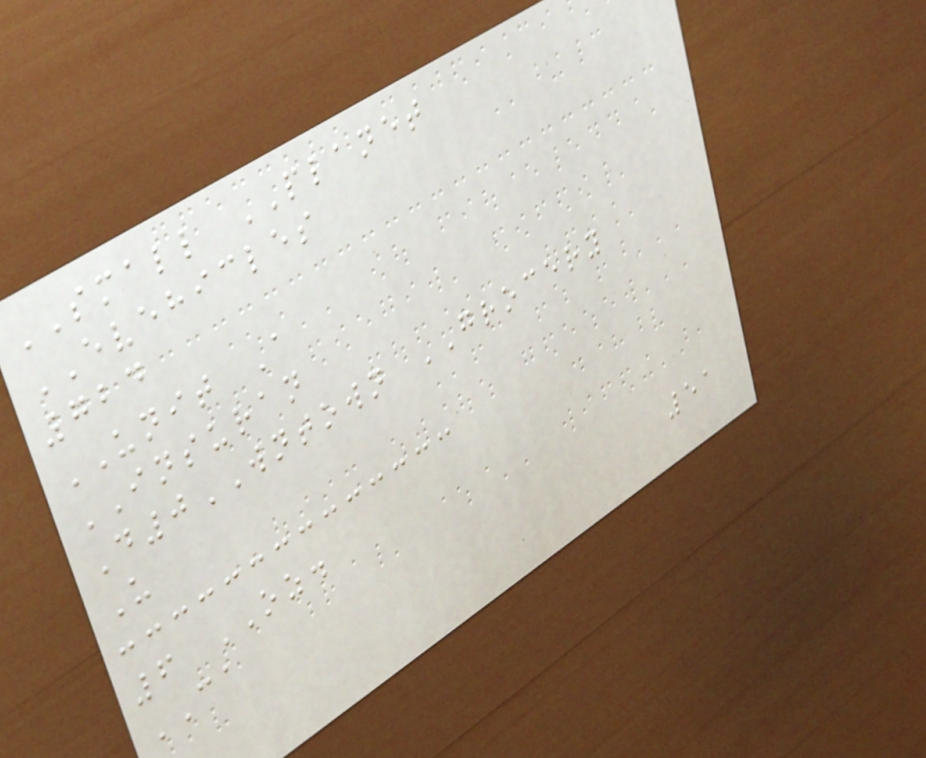SMALL PLANET
EVEHICLES
724
UNIT A
INSURAN
D0WNTOWN GROCERY
U
6 OZ.
CA
51
